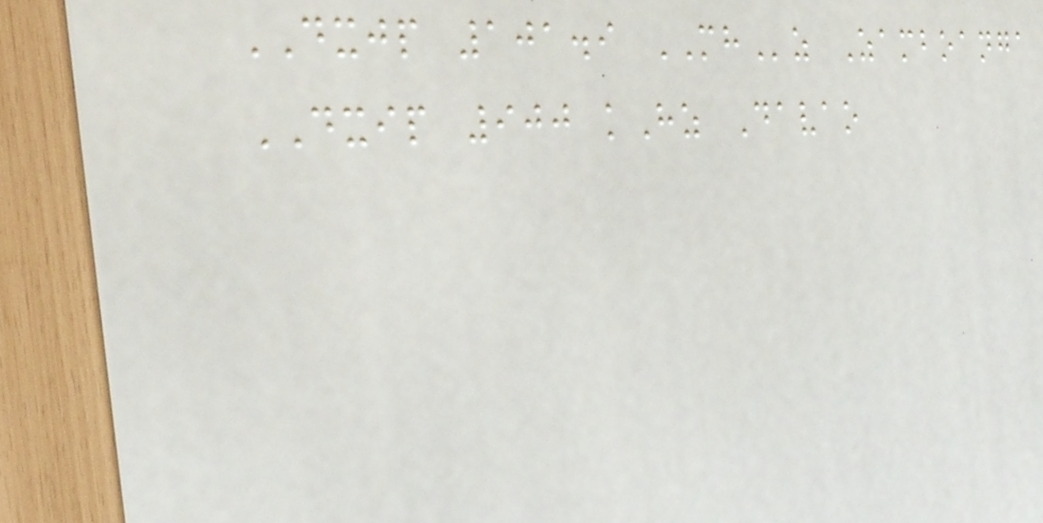DXJP 101.9 MHz Zamboanga
DXIP 900 kHz Davao
